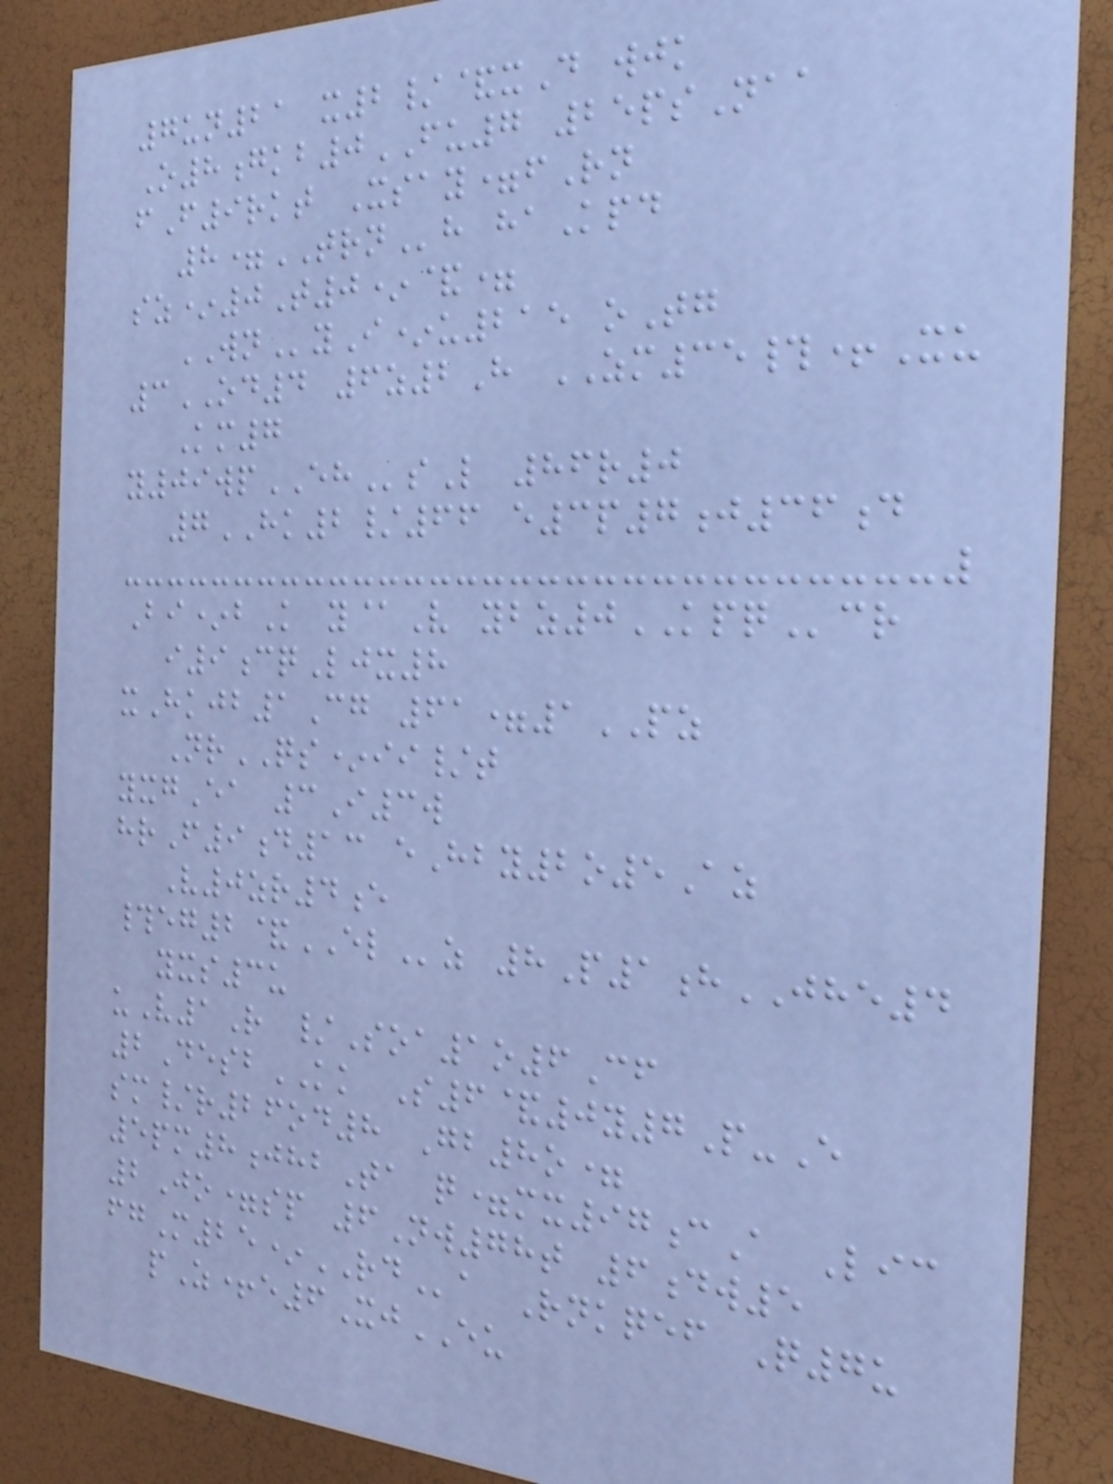7un21 x2/&xD wjk
O8gkb0FU7 25psNaa
fF9rkt Xsay=fRn
8=TRNh haKpd
sz*0T0*&=
WNyI*u215 oTg
3OD4 6z2H ZM35#+Xu
Km7
y09wpEHsL 86r0
7HK2/66 e3p7j36d
Bi*bK y@V ybz0KPQcr
i9cqLjx8
xHkjb1Cg 61=1PZ
NrQS*ii/t
yxgEa 3I3w
hrF9d13 eHby2o5Az
V0zr4e
#eg2&ELz 8P1hJHE4
yxs3u
uV1R /Soa1o6Cf
2DesbKK S6&0y7P-E
sm/r26od8 Gb8o=
5pm8jhbTa q=mx97cA Lic
2Jo=sp 6Nw78t 6dw5
fgM25*RDa Rnkqef Q7u
pZ+e6XjEU
